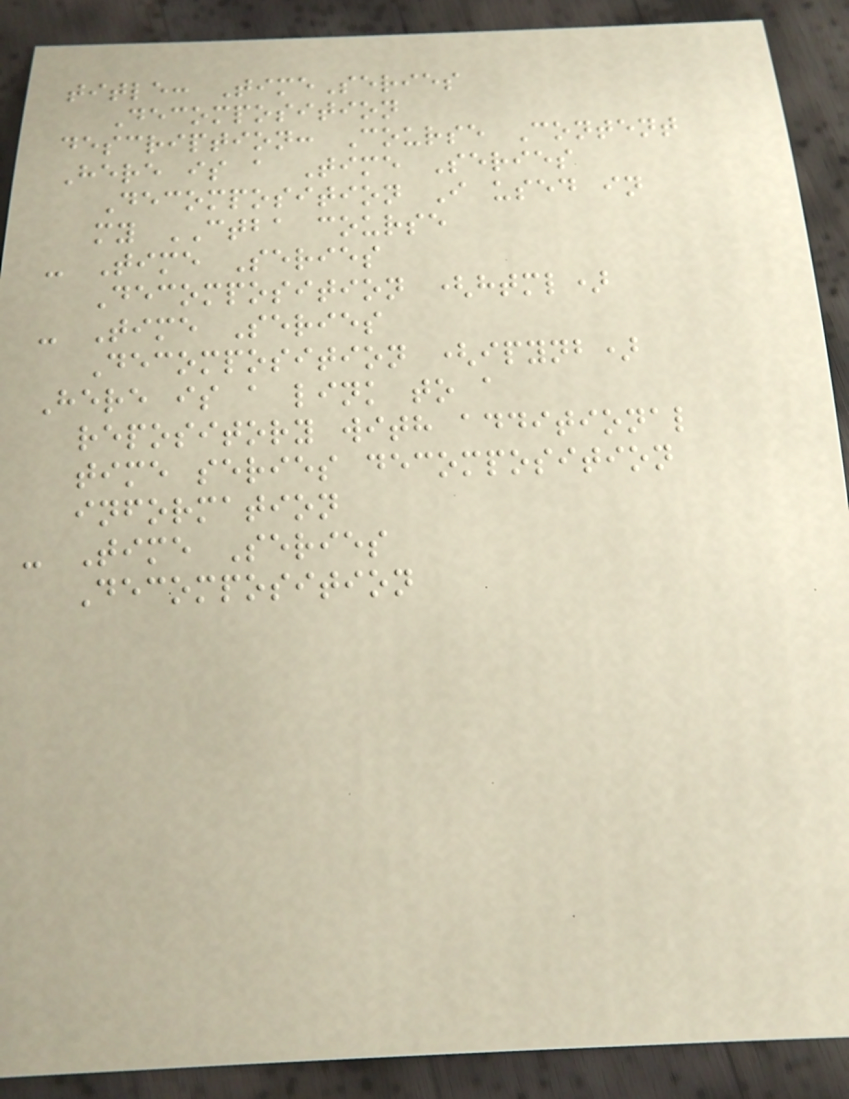title: TimeSeries
Decomposition
description: Course Content
Here is a Time Series
Decomposition I used in
my CTBA course
- Time Series
Decomposition (html)
- Time Series
Decomposition (ipynb)
Here is a link to a
repository with additional
time series decomposition
information
- Time Series
Decomposition
